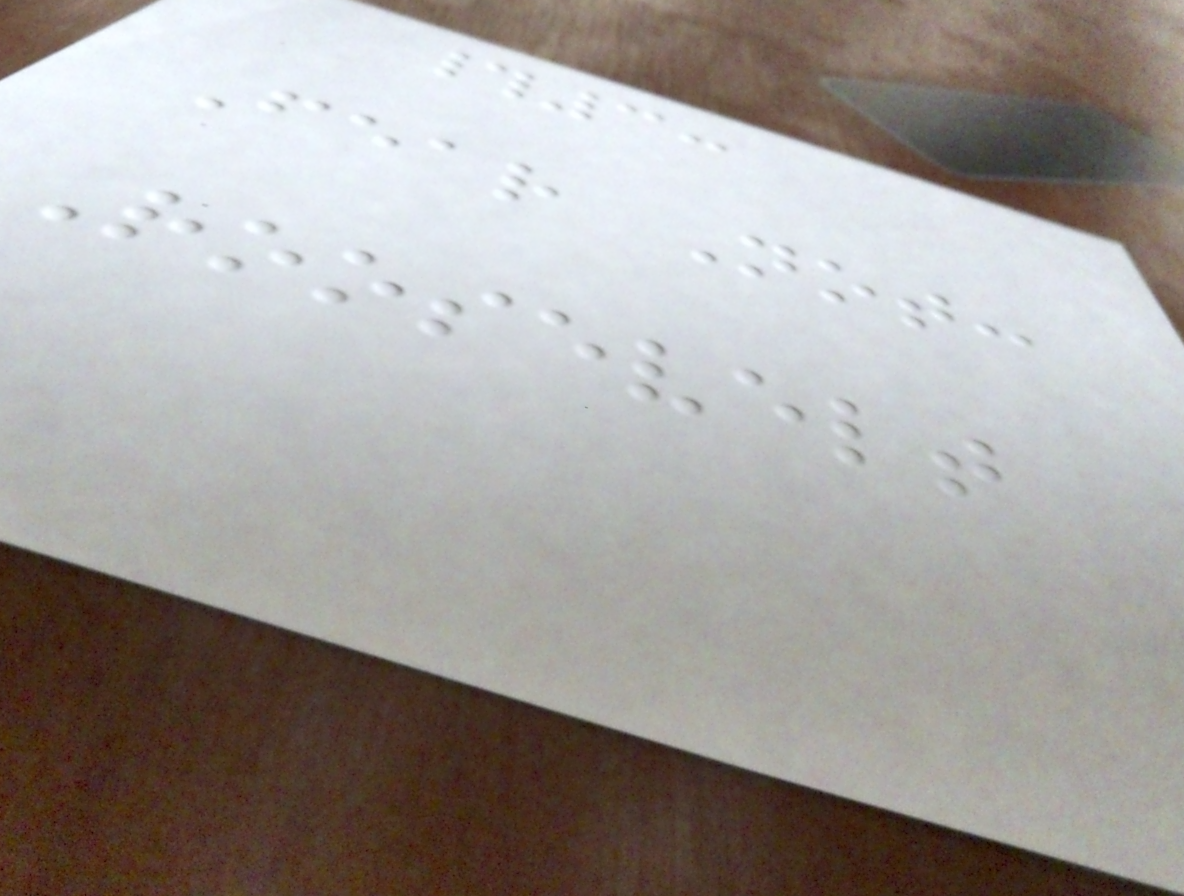#3:
Fear Not:
Roosevelt
